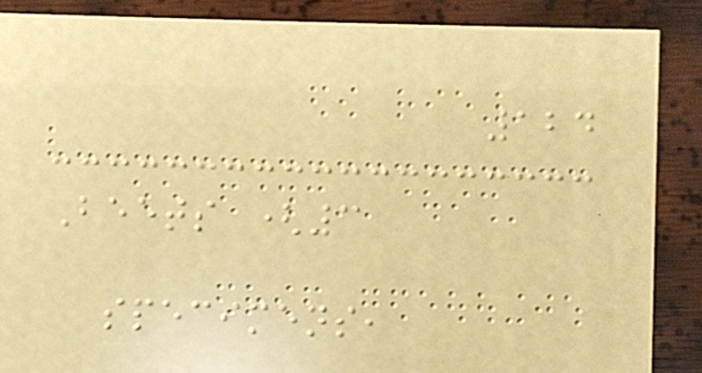124
Beets (3
specimens,
